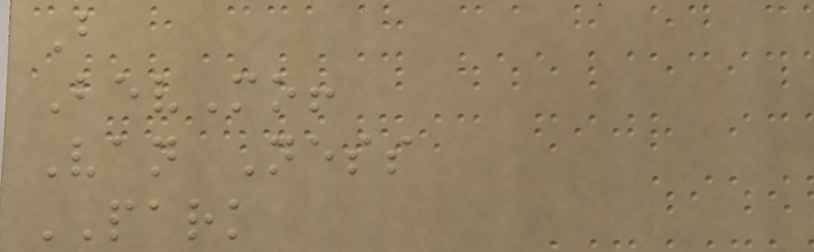B
BevMo!
Van Ness
PARK
